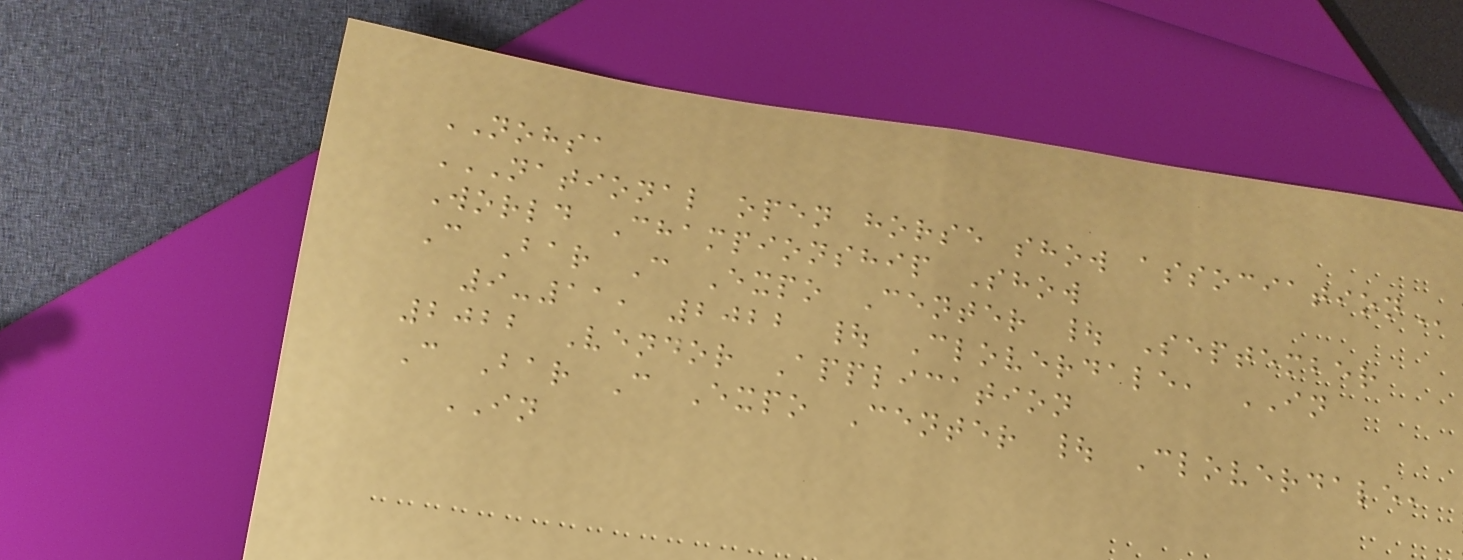NOHSA
NATIONAL OPEN HORSE SHOW ASSOCIATION
World Championship Show
C Bar C Expo Center | September
9-11, 2022 | Cloverdale, IN
2022 Vendor Application
C Bar C Expo Center | Cloverdale,
IN
